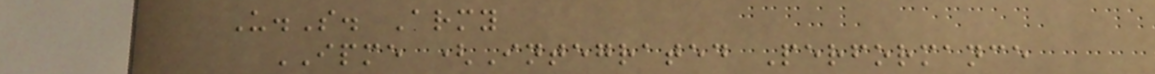U.S. Army
IPME (Integrated Performance
